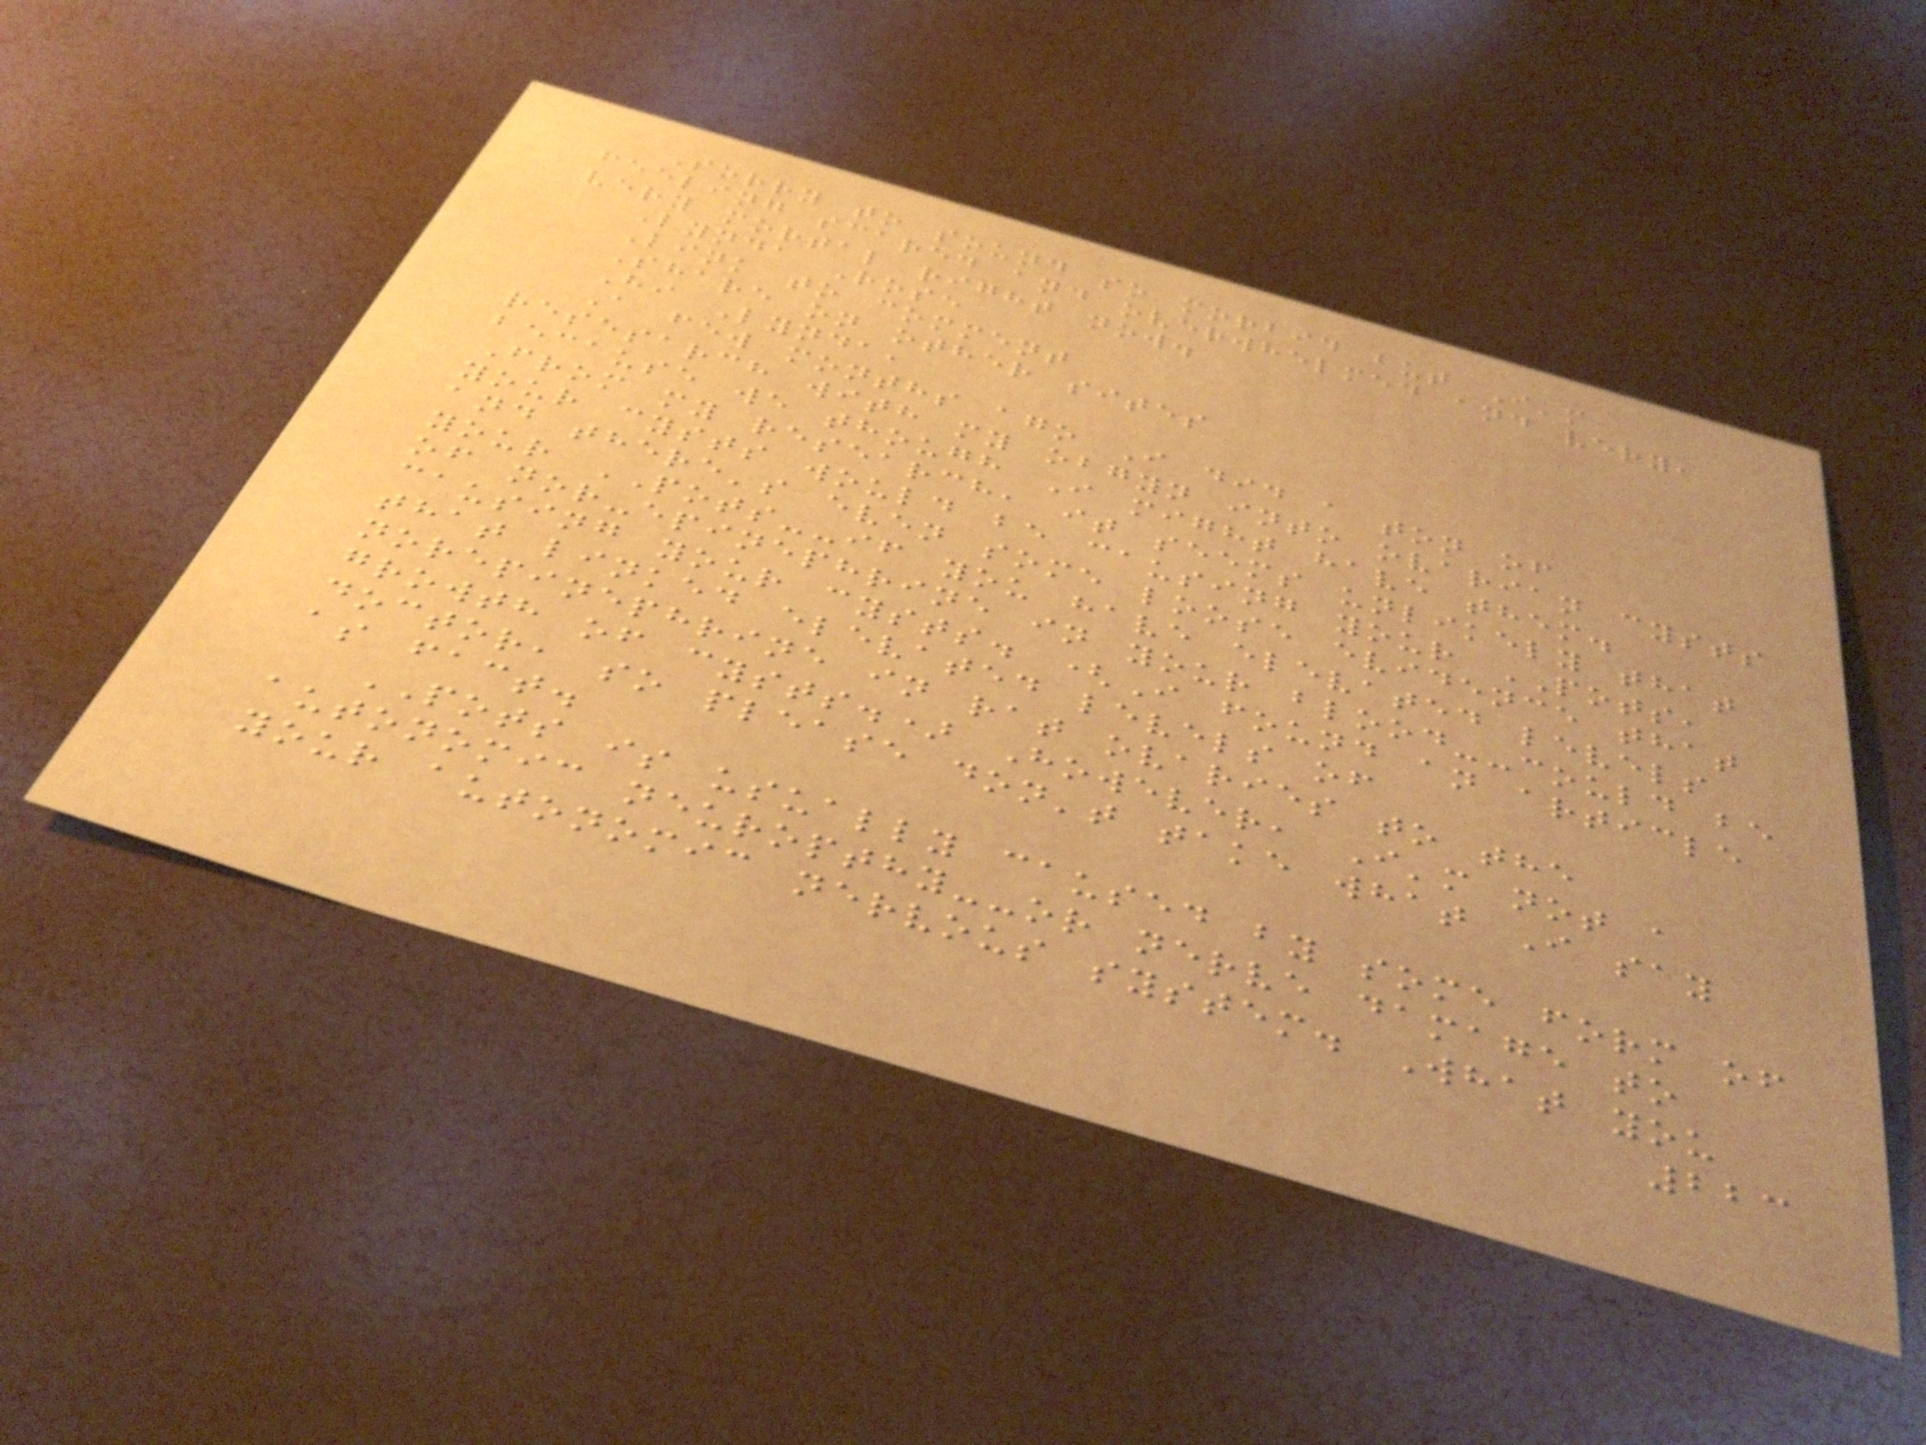Sorry to sound so morbid but I'm
feeling scared and overwhelmed and very,
very mortal right now.
Lynda Rose
Link to comment
Share on other sites
Hi Lynda,
A few months ago I did a ton of
resesarch with my obgyn into ovarian cysts
because we though I might have them.
From my research, it seems unlikely that
your cysts would be causing your POTS,
and there's even some loose evidence that
your POTS--if you have elevated levels
of nor-epinephrine in your blood--could be
causing your cysts. (I found an article
that linked elevated levels of
norepinephrine in rat ovaries to the
growth of cysts.) However, I'm not a
doctor, so please don't take what I say
as fact.
POTS is usually caused by some form of
autonomic neuropthy--or nerve damage to
your autonomic nervous system. What you
223
